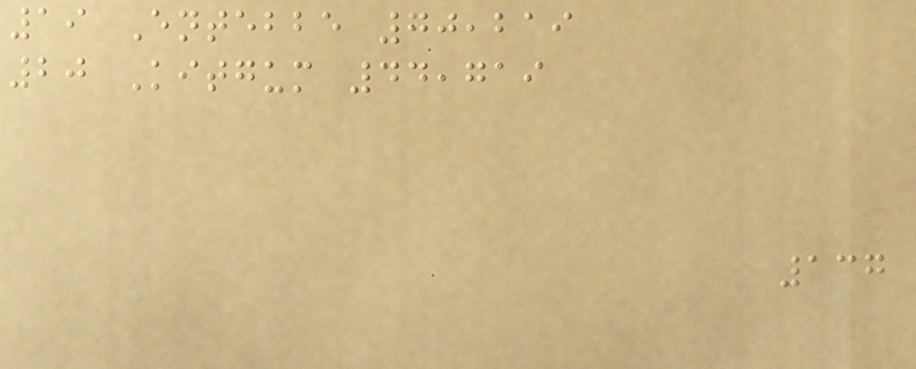19 Entebbe 70,219
20 Kitgum 44,719
137
